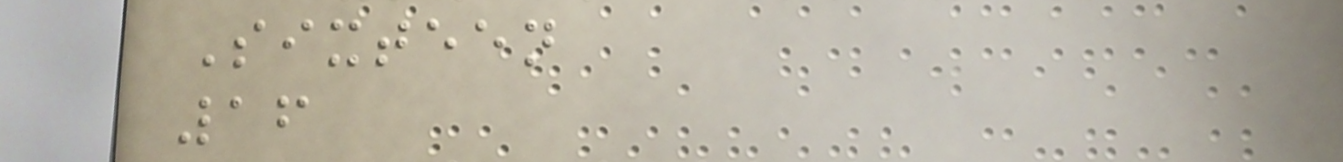Sixteen
16
